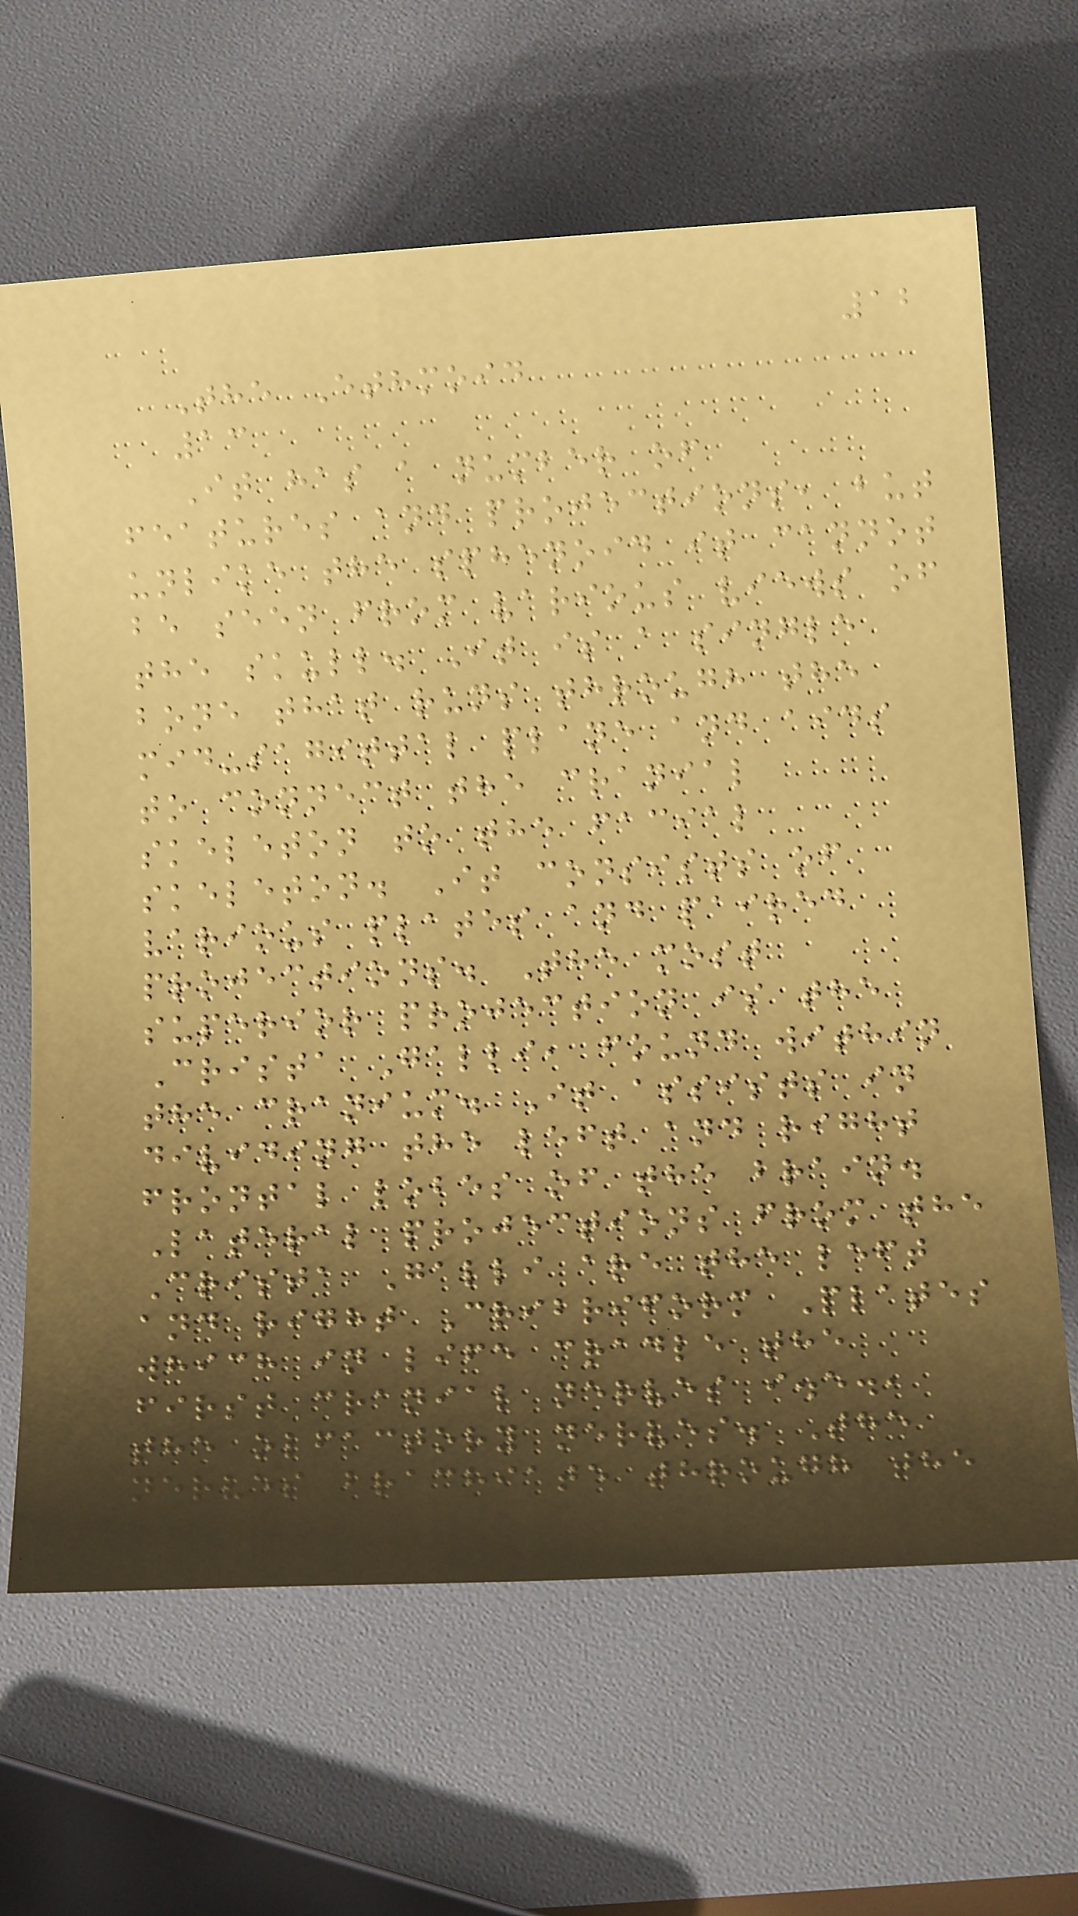12
The Ethmoid
13
It has a number of
features and projections, but
unlike the sphenoid it cannot
be seen from various views of
the skull. It is a single
bone that runs through the
mid-sagittal plane and aids
to connect the cranial
skeleton to the facial
skeleton. It consists of
various plates and paired
projections. The most
superior projection is the
Crista Galli, found within
the cranium. It assists in
dividing the left and right
frontal lobes of the brain.
Lateral projections from the
Crista Galli are the left
and right Cribriform Plates
which in life cradle the
first cranial nerves i.e.,
the olfactory nerves. The
nerves brachiate through the
